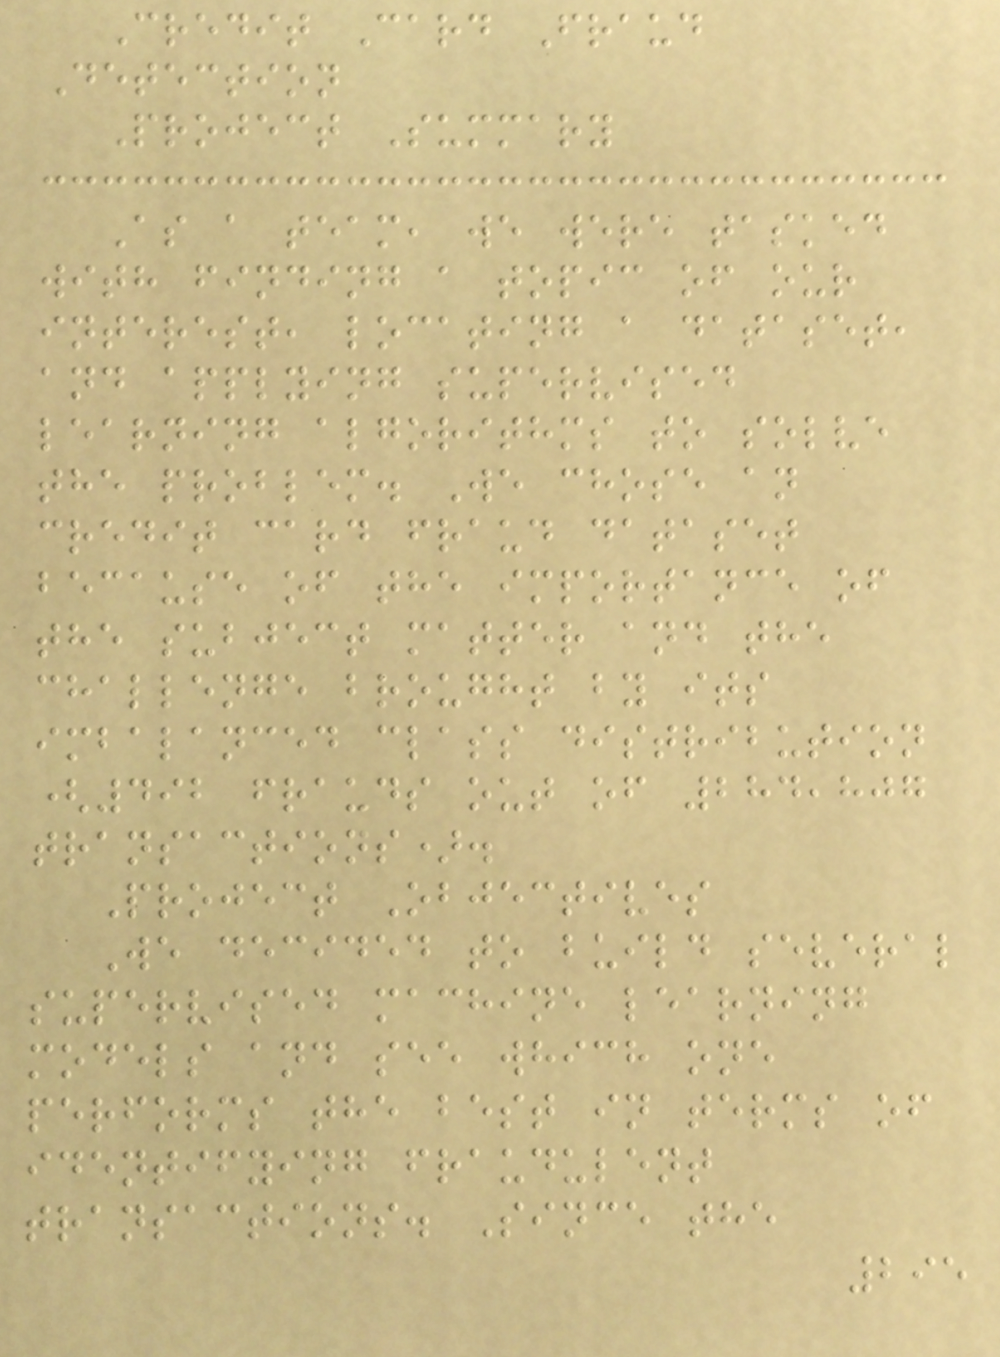Credit Card Fraud
Detection
Project Summary
As a team, we were tasked
with finding a topic of our
interest, locating a dataset,
and applying supervised
learning algorithms to solve
the problem. We chose an
credit card fraud dataset
because of the importance of
the subject matter and the
challenge brought by its
imbalanced class distribution
(492 frauds out of 284,807
transactions).
Project Objectives
We decided to build several
supervised machine learning
models and see which one
performs the best in terms of
identifying fraudulent
transactions. Since the
295
